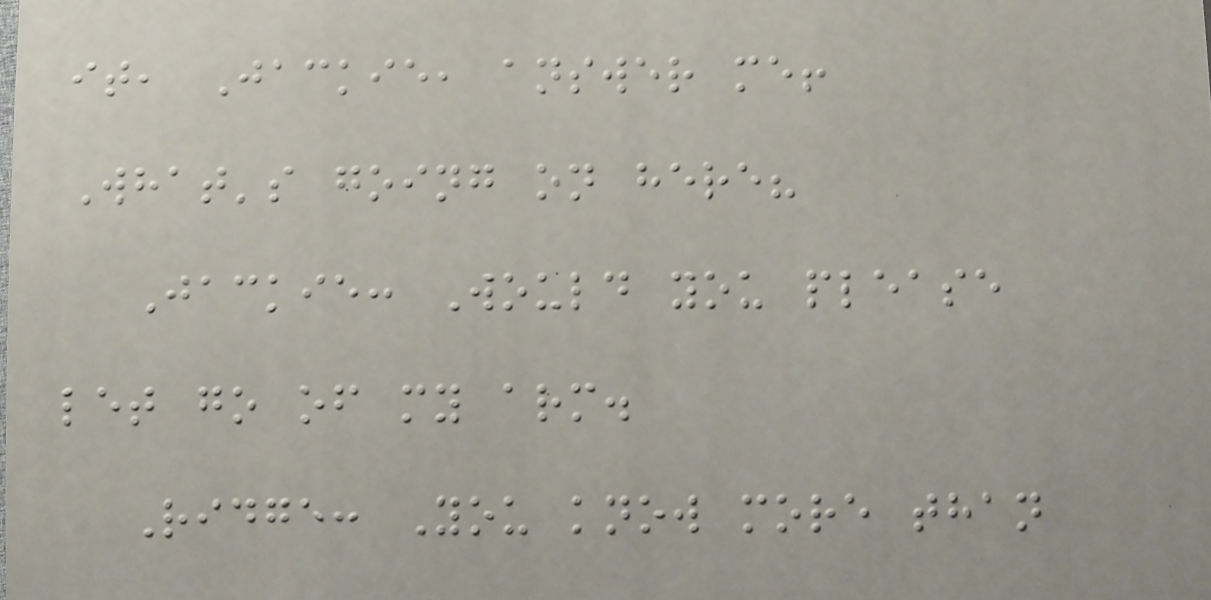it, Jackie, answer me!
What's going on here?
Jackie: Would you please
let go of my arm.
Ridge: You know more than
